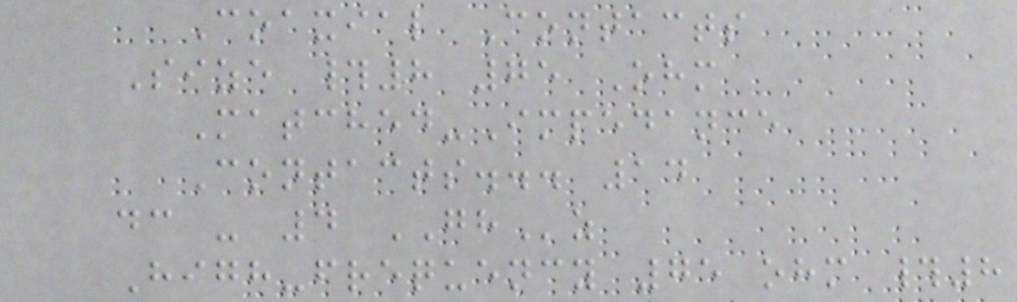Coaxial Contacts
Size #8 75 Ohm
Matched-Impedance
Contacts... 14
dc - 4 GHz
High-frequency 75 ohm #8
